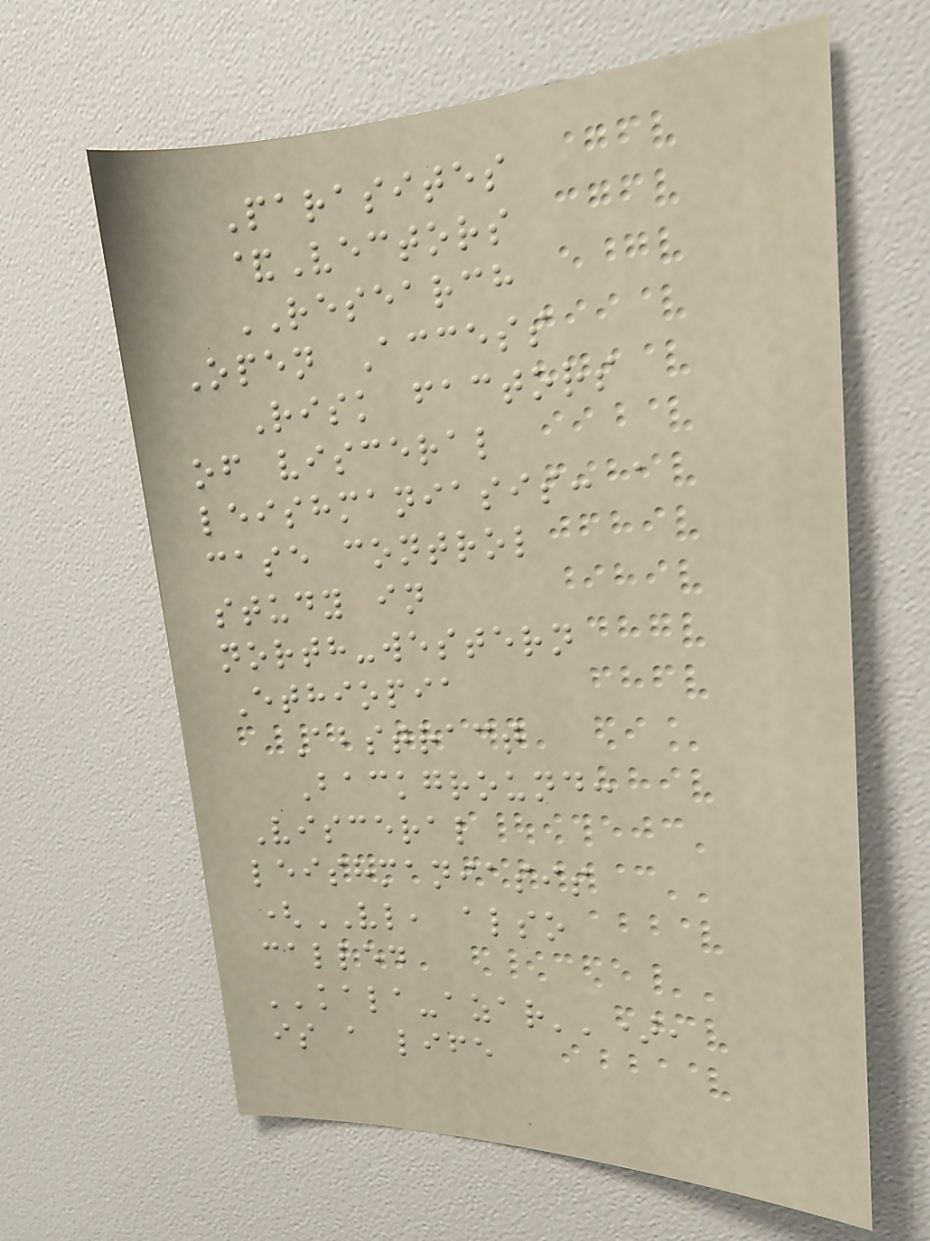Parasites
&Vectors
RESEARCH
Open Access
Risk factors
of visceral
leishmaniasis: a
case control
study in
north-western
Ethiopia
Abstract
Background:
Visceral
leishmaniasis
(VL, also
called
''kala-azar''),
is a life
